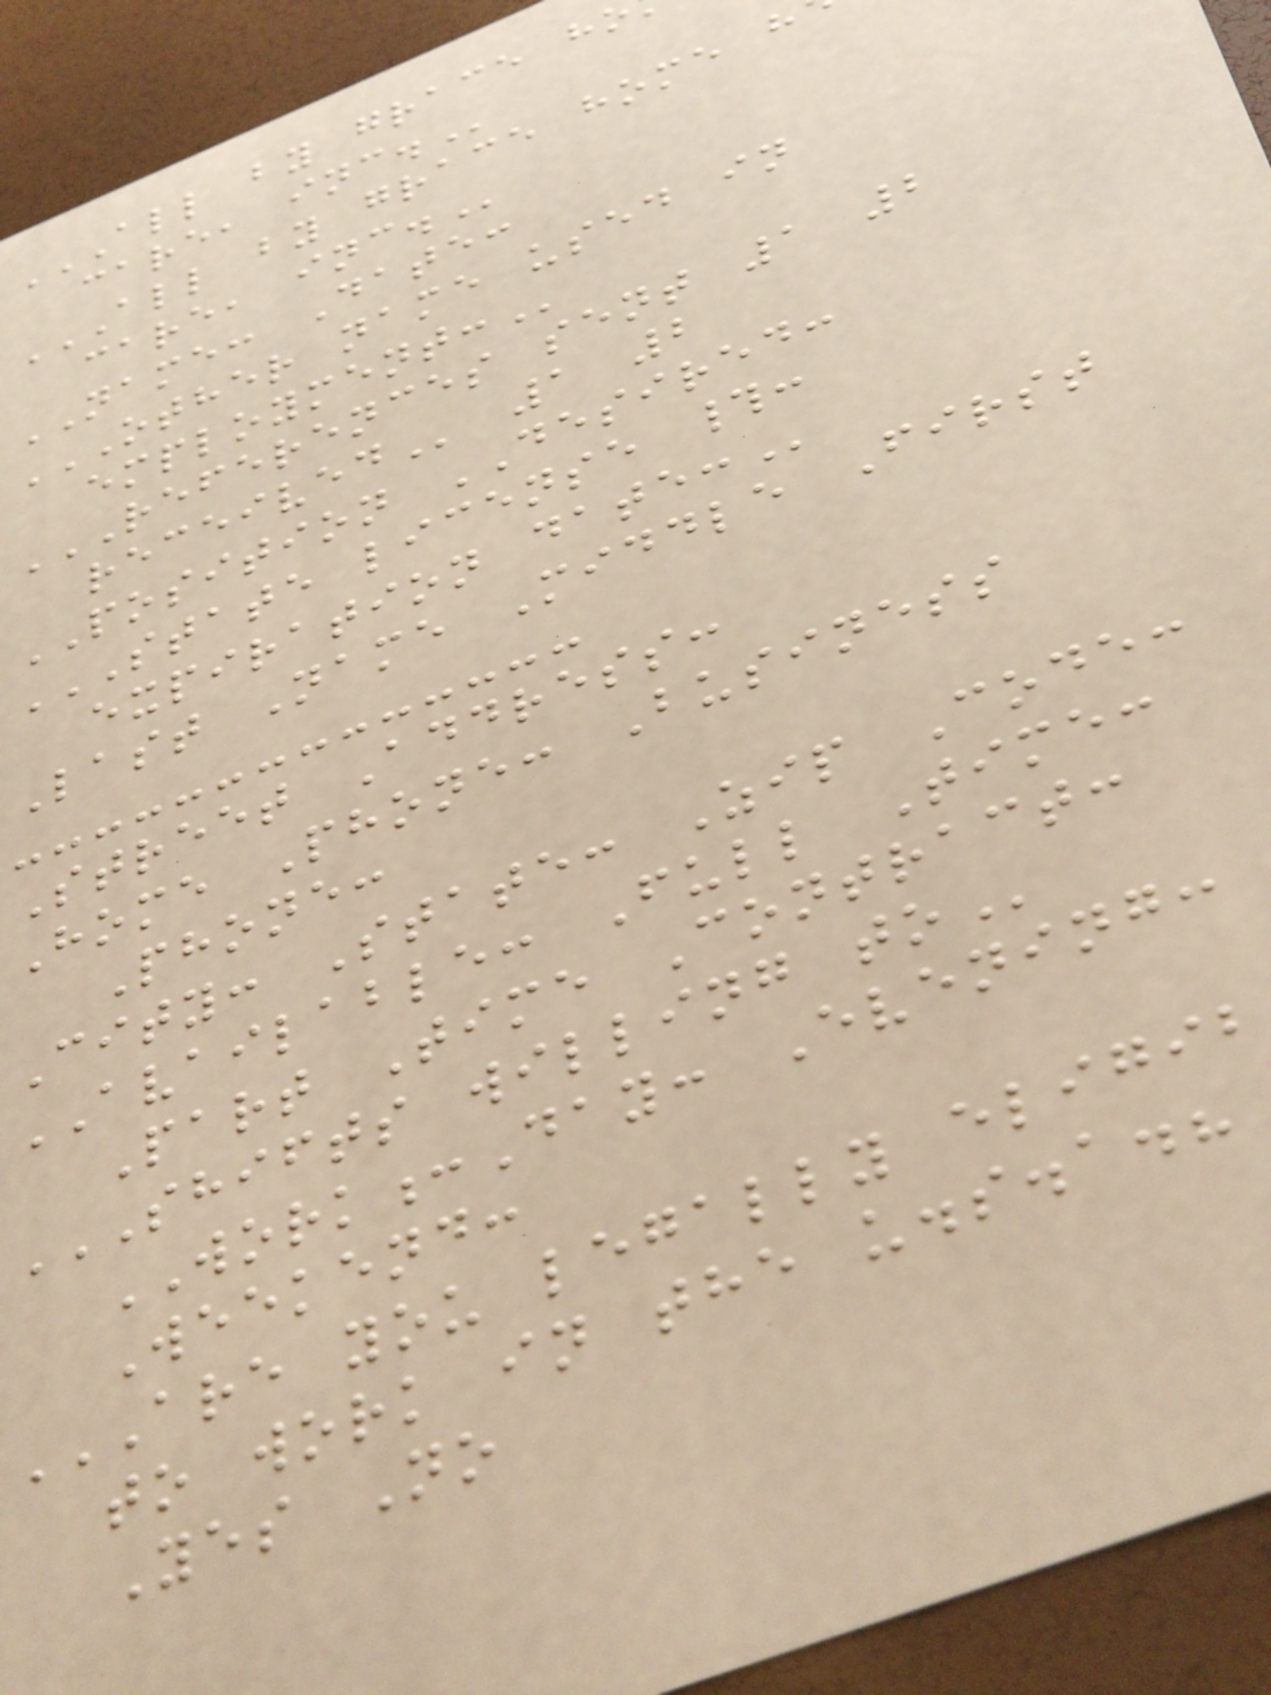care,
care,
NAME: Date:
OTHER NAME USED IN
REFERENCES SENT 1 2
1 2
POSITION DESIRED:
STATE LICENSE #:
expiration
Last Name Middle First
Street Address:
Home Phone: Business
Phone:
City: State: Zip Code:
AVAILABLE: Full Time:
Part Time Contract:
SHIFTS WILLING TO
WORK:Day: Evening:
Weekend:
to work in the
Yes No
